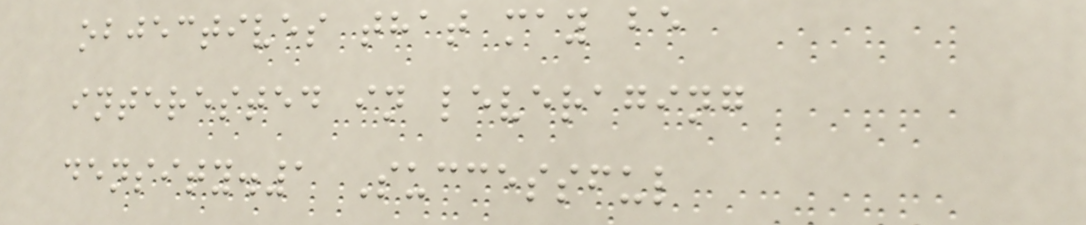objectives that may be
interested in leveraging
density.1 Successful
